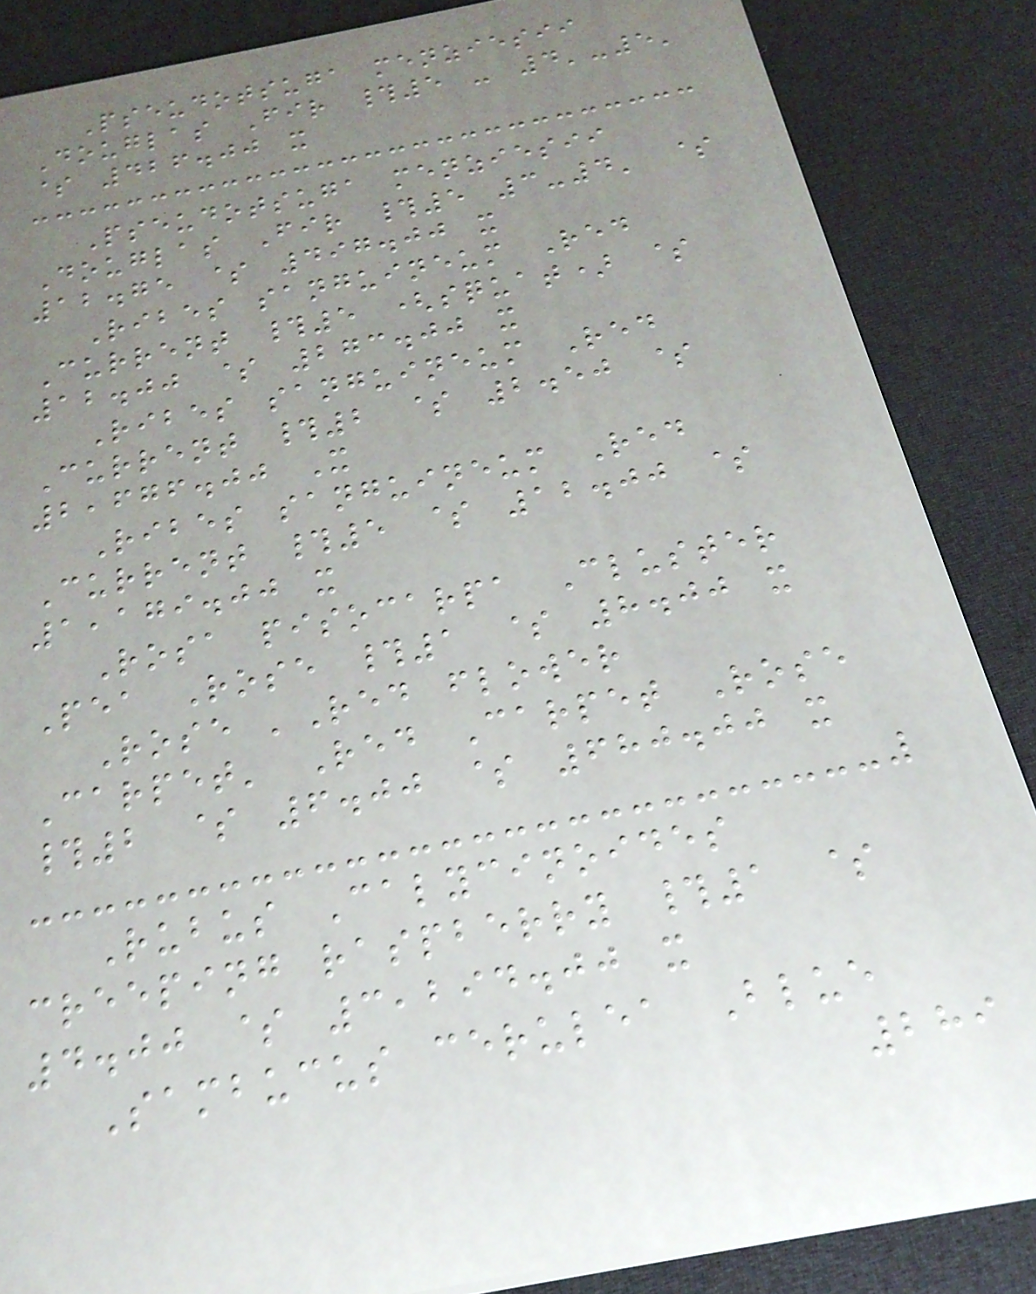Pseudotsuga menziesii
Douglas Fir #5 - 4'-5'
$ 426.00 x
Pseudotsuga menziesii
Douglas Fir #5 3-4' $
12.75 $ 497.00 x
Ribes sanguineum Red
Current #5 (squat) $
12.00 $ 273.00 x
Ribes sanguineum Red
Current #2 $ 2.50 $
2,676.00 X
Ribes sanguineum Red
Current #5 $ 12.00 $
1,179.00 x
Rosa pisocarpa Cluster
Pea Rose #1 $ 8.00 x
Rose 'Red flower
Carpet' Red Carpet Rose
#2 $ 6.00 $ 680.00 x
Rubus Calycinoides
creeping raspberry #1 $
4.00 $ 3,294.00 x
Sambucus cerulea Blue
289
